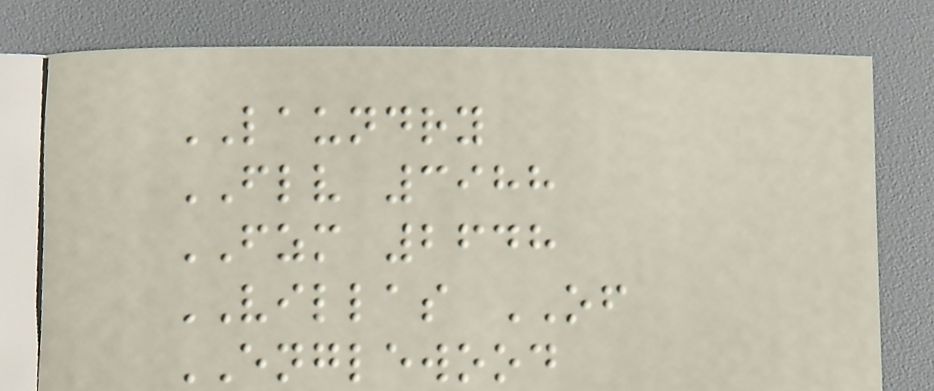LAUNDRY
FLV 3988
FZM 2648
VILLAS OF
ENGLEWOOD
